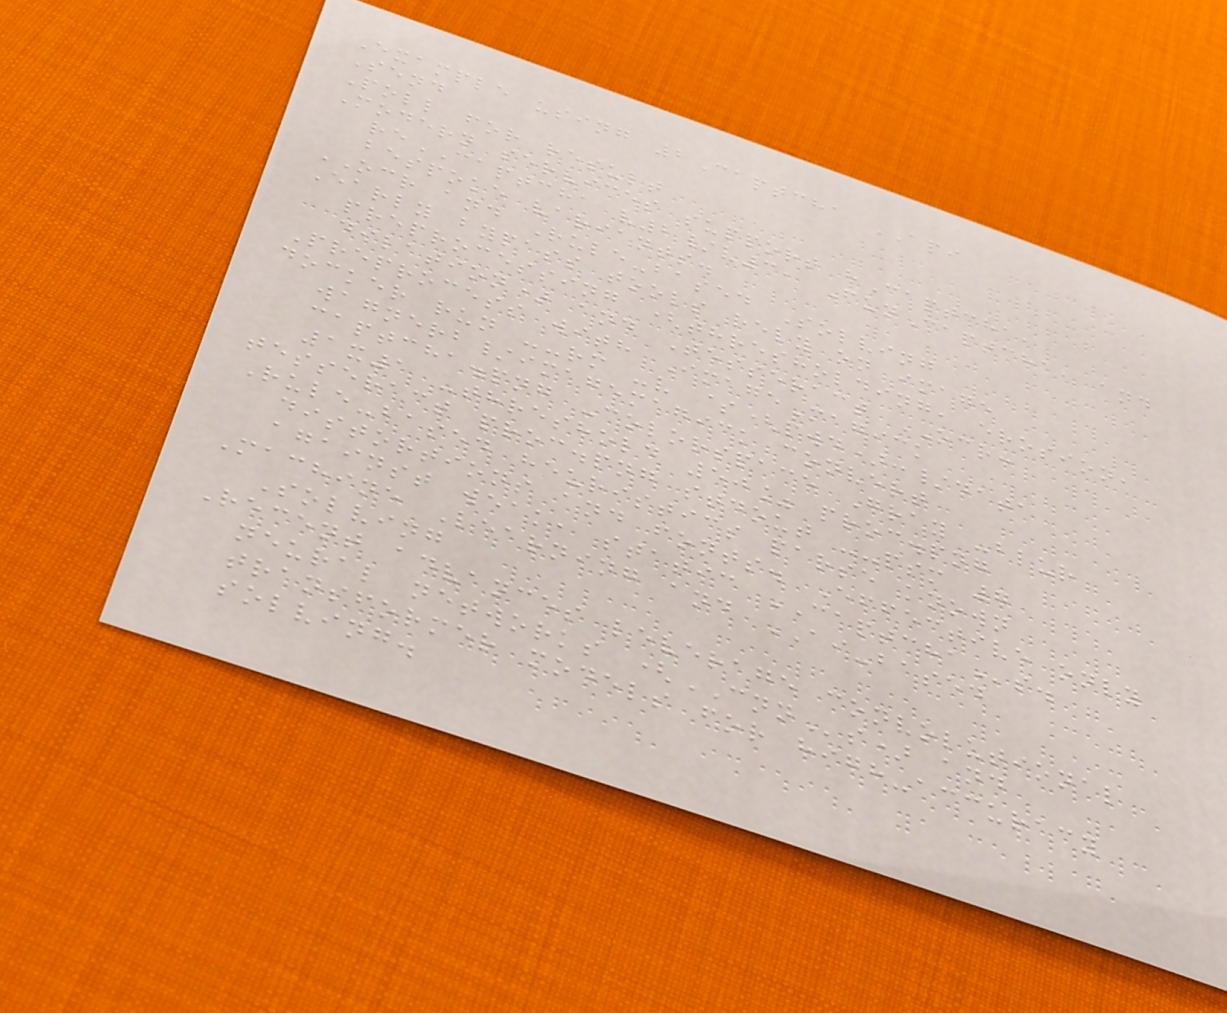Example using 2Captcha API
Send
Poll for result
Modern services support hCaptcha,
reCAPTCHA v2/v3, FunCaptcha, and
bespoke variants.
OCR and Rule-based Solving
Early bypass tools rely on image
preprocessing (thresholding, erosion,
dilation) and Tesseract OCR:
Preprocess with ImageMagick
docker run --rm -v $(pwd):/data
wagnerb/imagemagick convert
captcha.png -colorspace Gray -blur
1x1 -threshold 50% proc.png
tesseract proc.png stdout --psm 7
Rule-based heuristics parse known
distortions and fonts. Effective only
against weak, static CAPTCHAs.
Machine Learning and AI-based
Solving
Recent advances leverage convolutional
neural networks (CNNs) and
transformer models for high-accuracy
solving.
